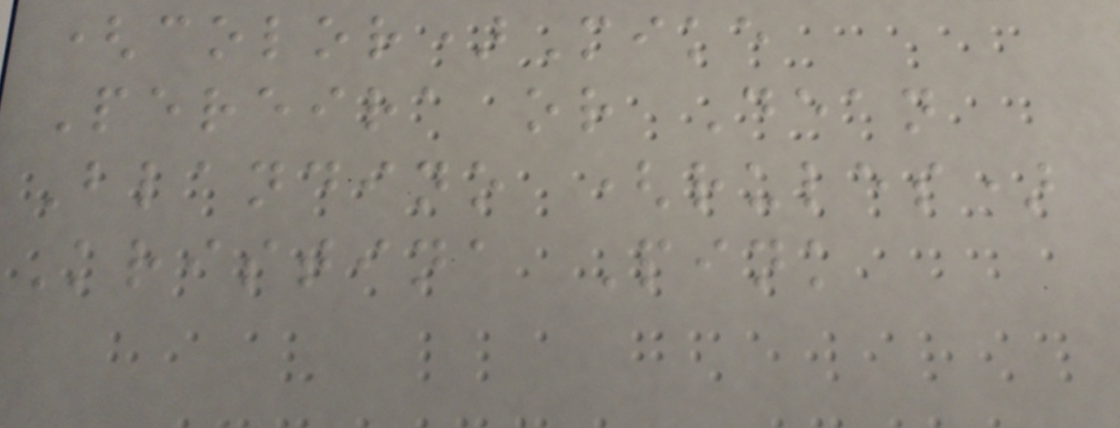(color)Mike
Pereira or Dean
Blandino (rules)
Kristina Pink
